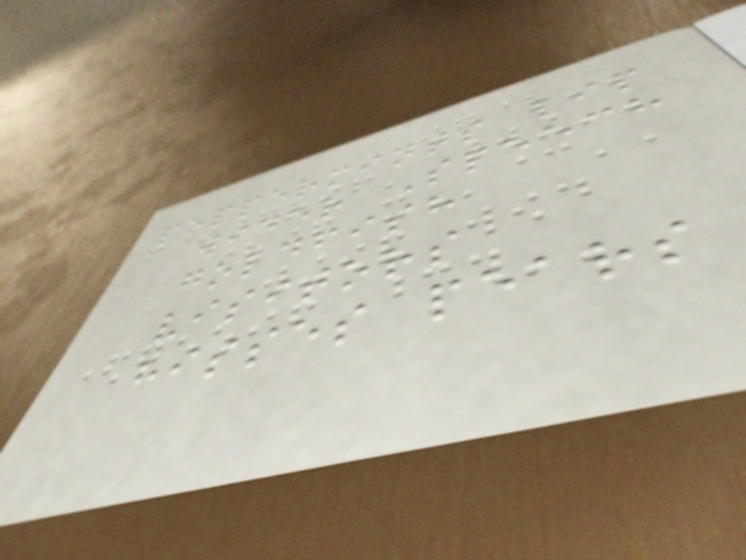peppermints lip
wider Speech
goldfish
visitors
hisses pears
